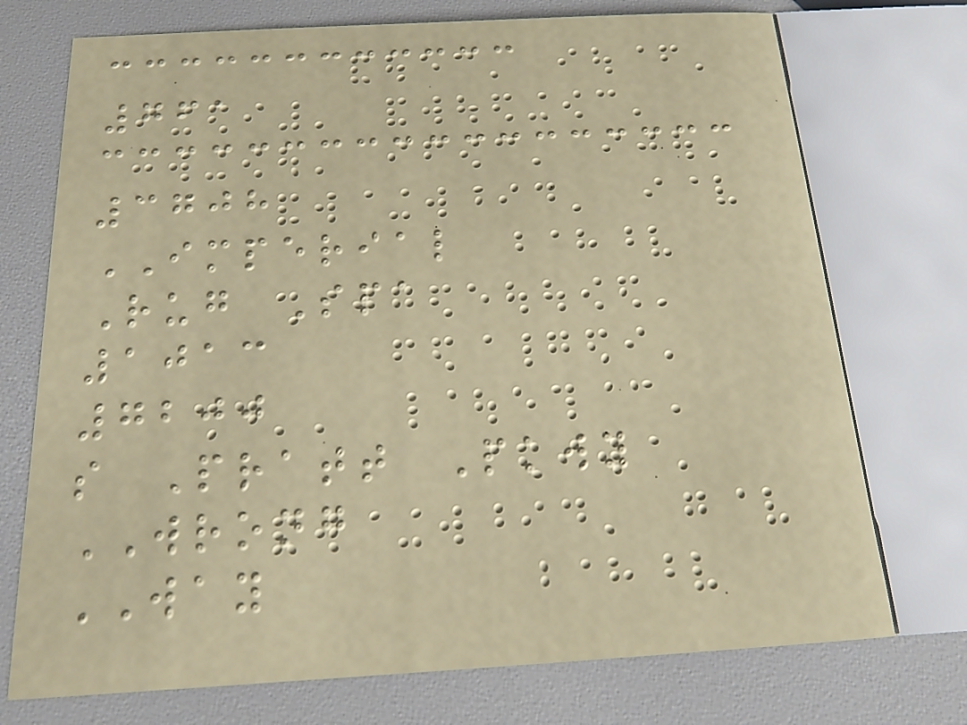761
3708
IMPERIAL
Rug Spa
1013
7200
s Pratt Pkwy
WRONG
WAY
